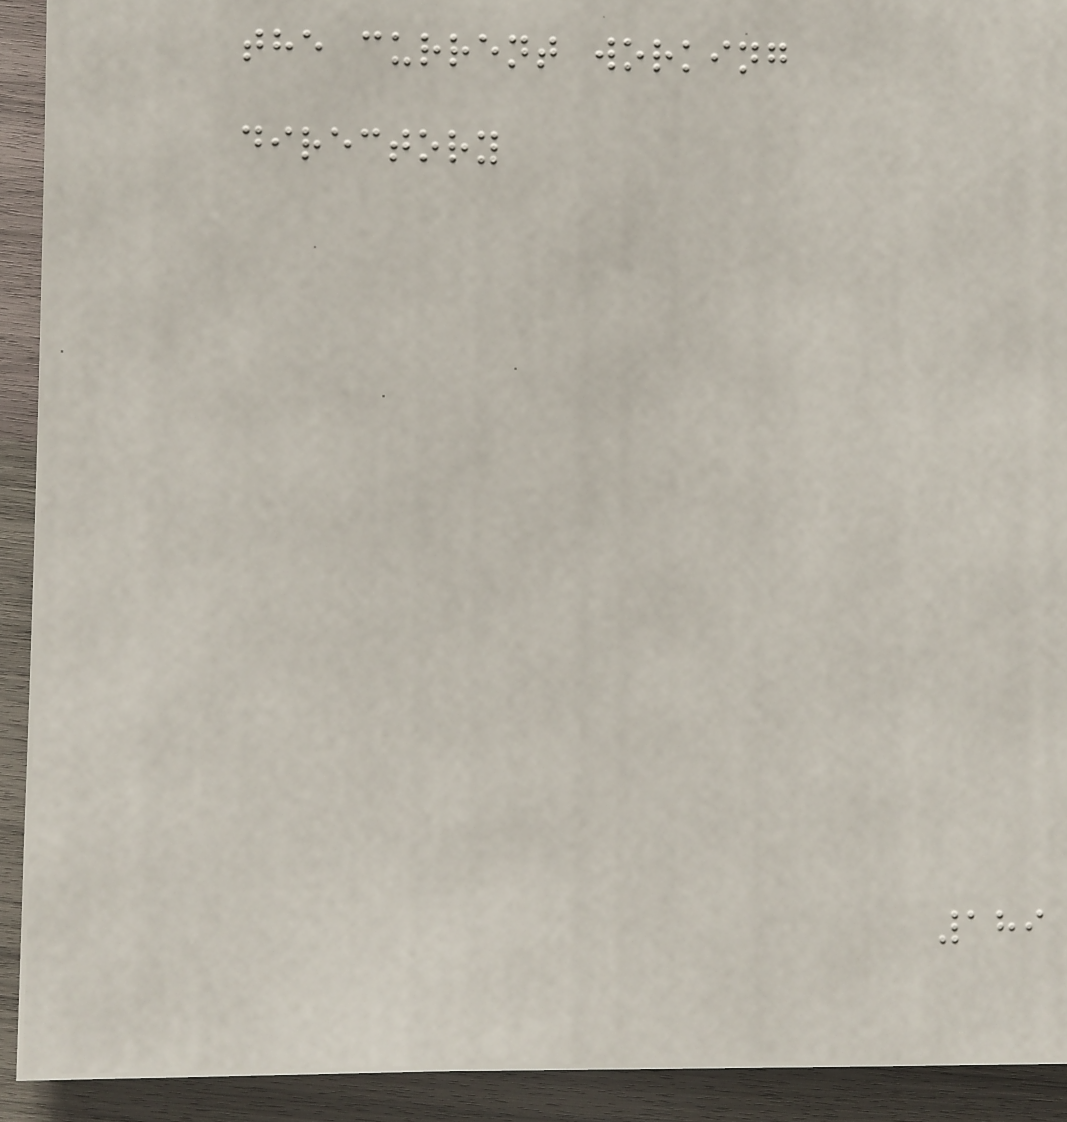the current working
directory
189
